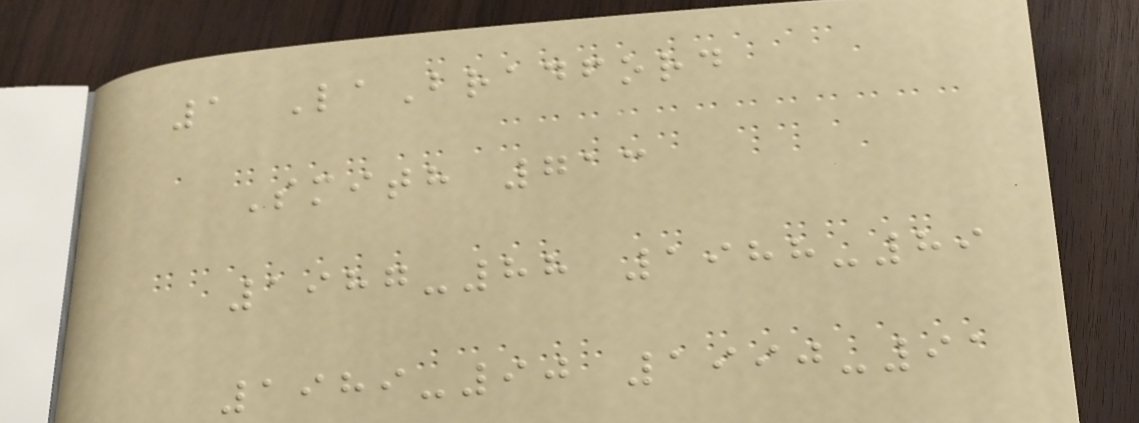1 LaBradford
Smith 713
1987-88 1988-89
1989-90 1990-91
